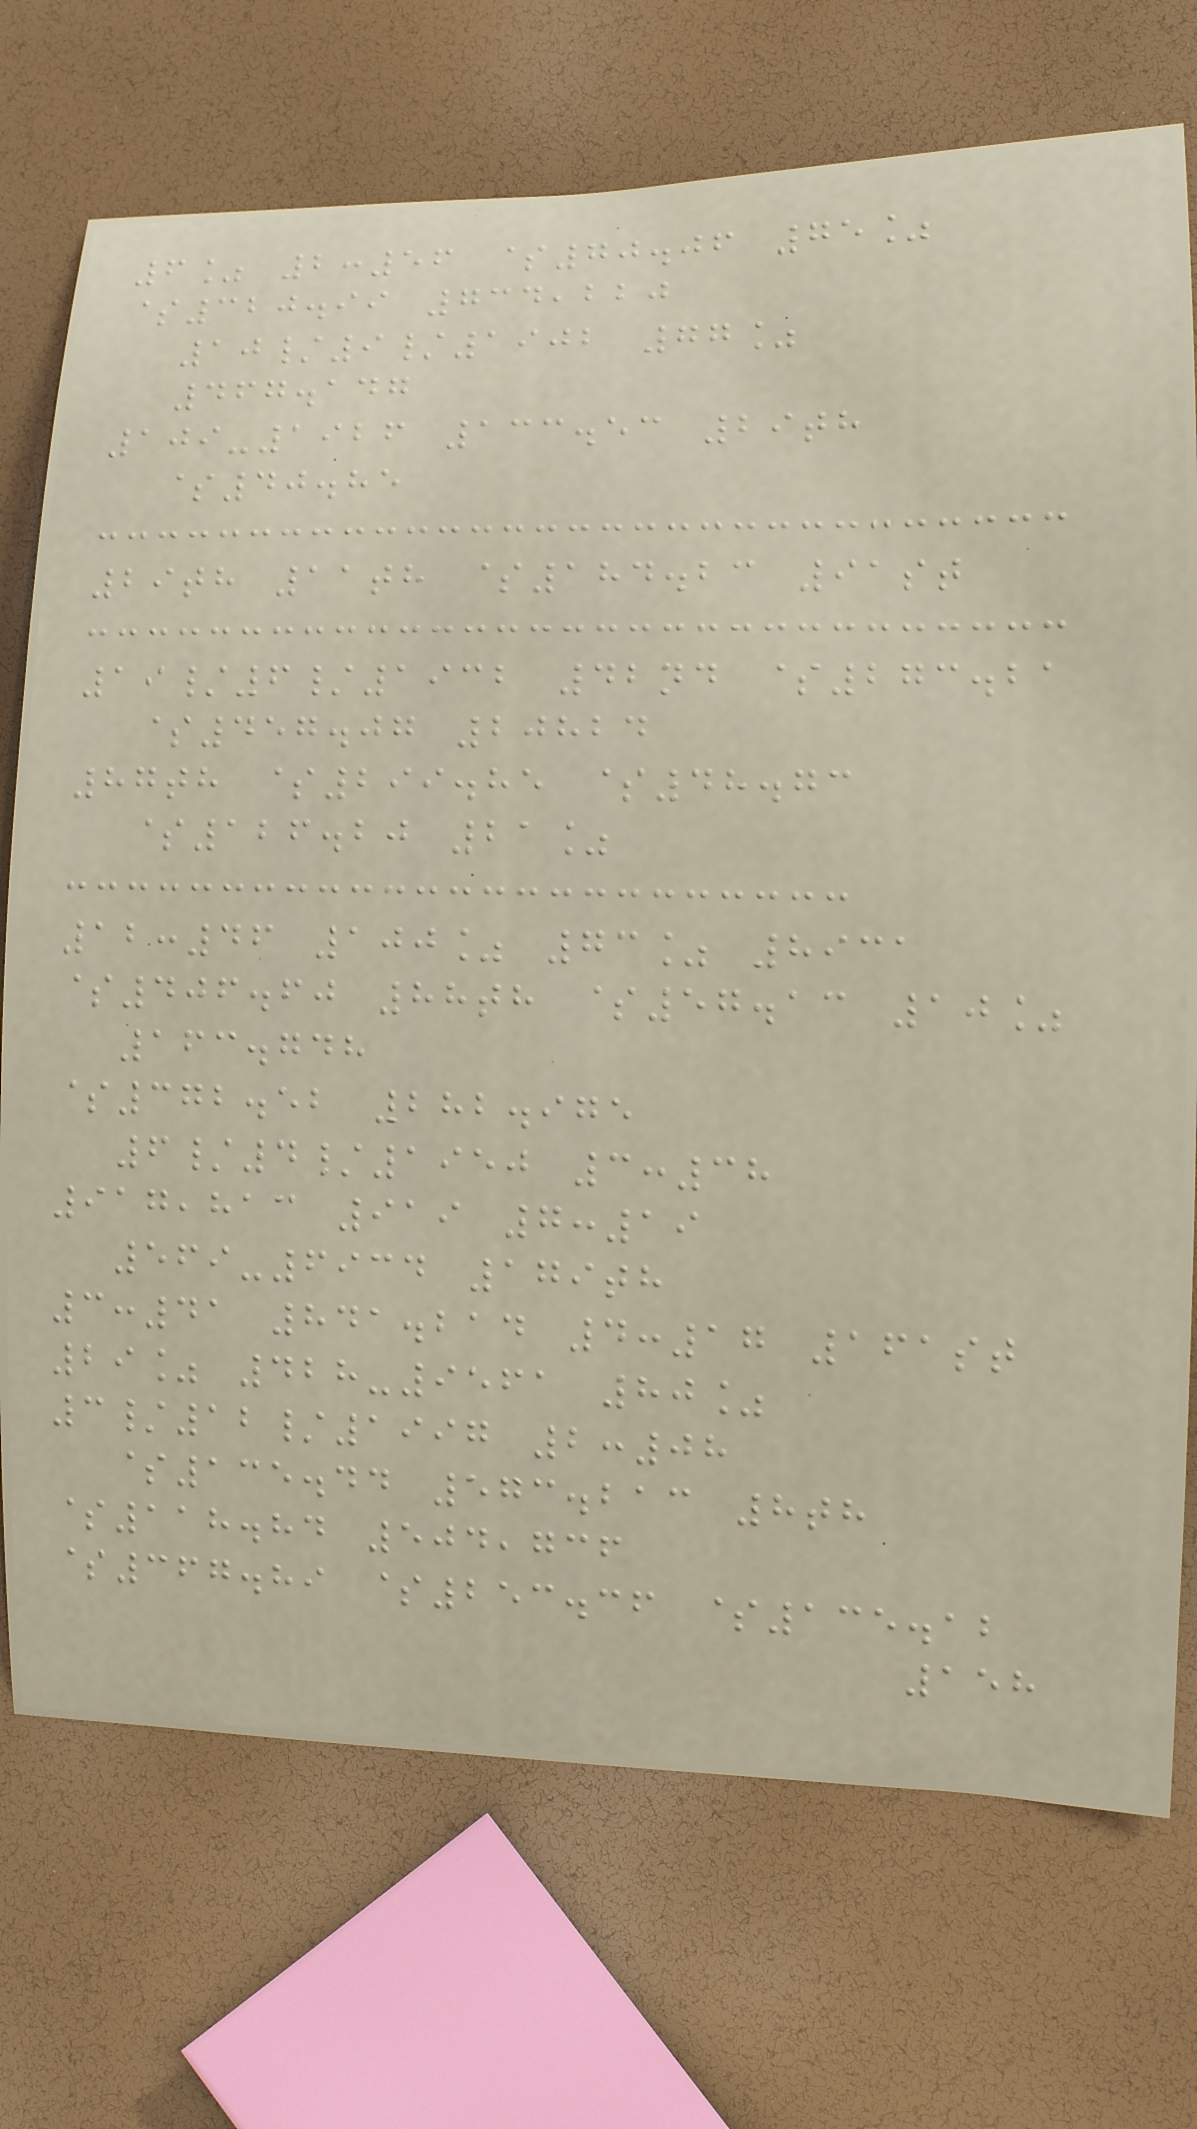6% 2:56 $70.06 75%
$320.99 734,220
10/9/1902 77%
467.147
109-1926 133.53 29th
$40.85
29th 11th $184.23 91st
19/6/1932 42nd $273.21
$457.07 20824
87th $299.85 $48.73
$126.20 21%
12:46 100% 73% 8931
$406.60 88th $57.13 10%
163.748
$372.52 282.975
6/4/1950 3:38
917,813 919 7:19
569-6934 179th
3:41 841.214 4:17 161st
29% 428-9561 80%
3/12/1997 2:08
$135.44 573.213 8th
$118.84 504,736
$367.89 $253.36 $135.12
158
